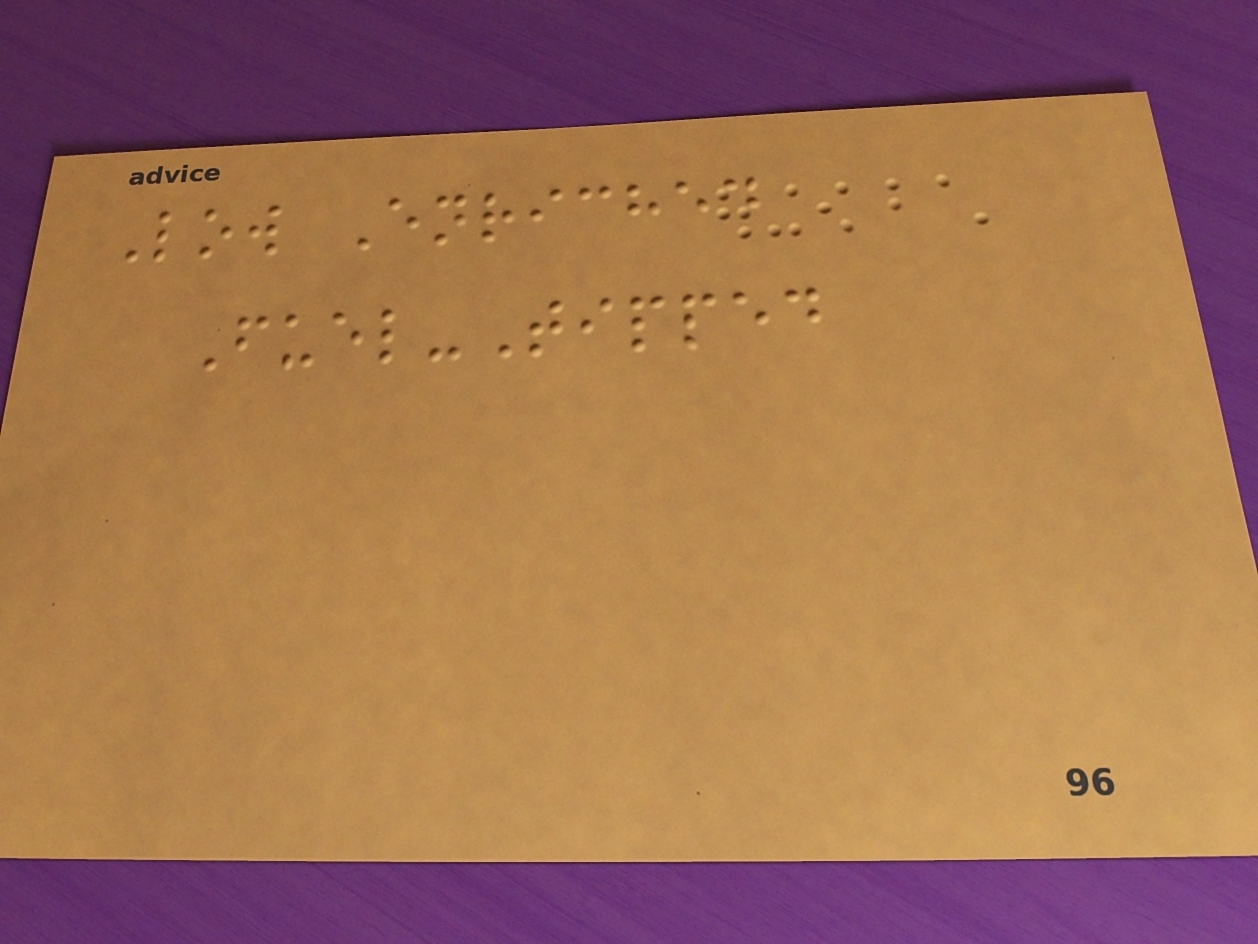Low Enriched
Fuel-Tipped
